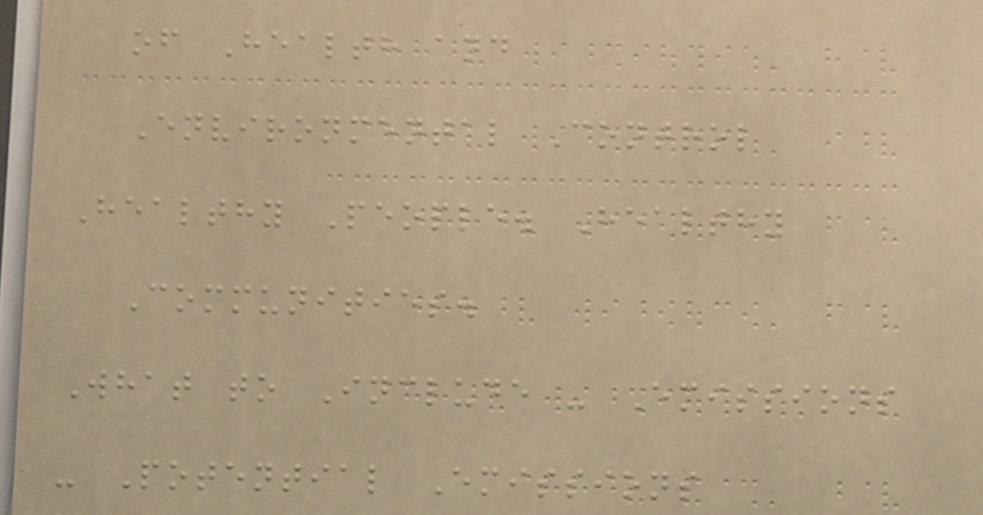of Health and
Environmental Control
Healthy People. Healthy
Communities.
What to Include - Emissions
- Potential Emissions
